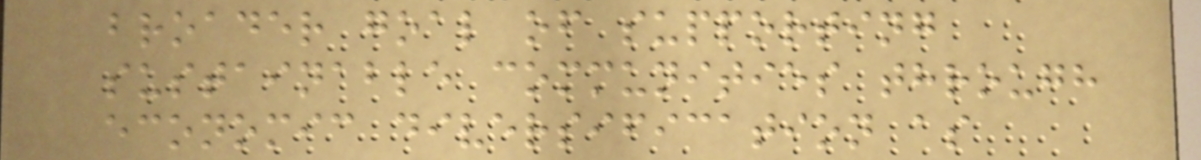broader goal of supporting
sustainable communities through
economic diversification as
